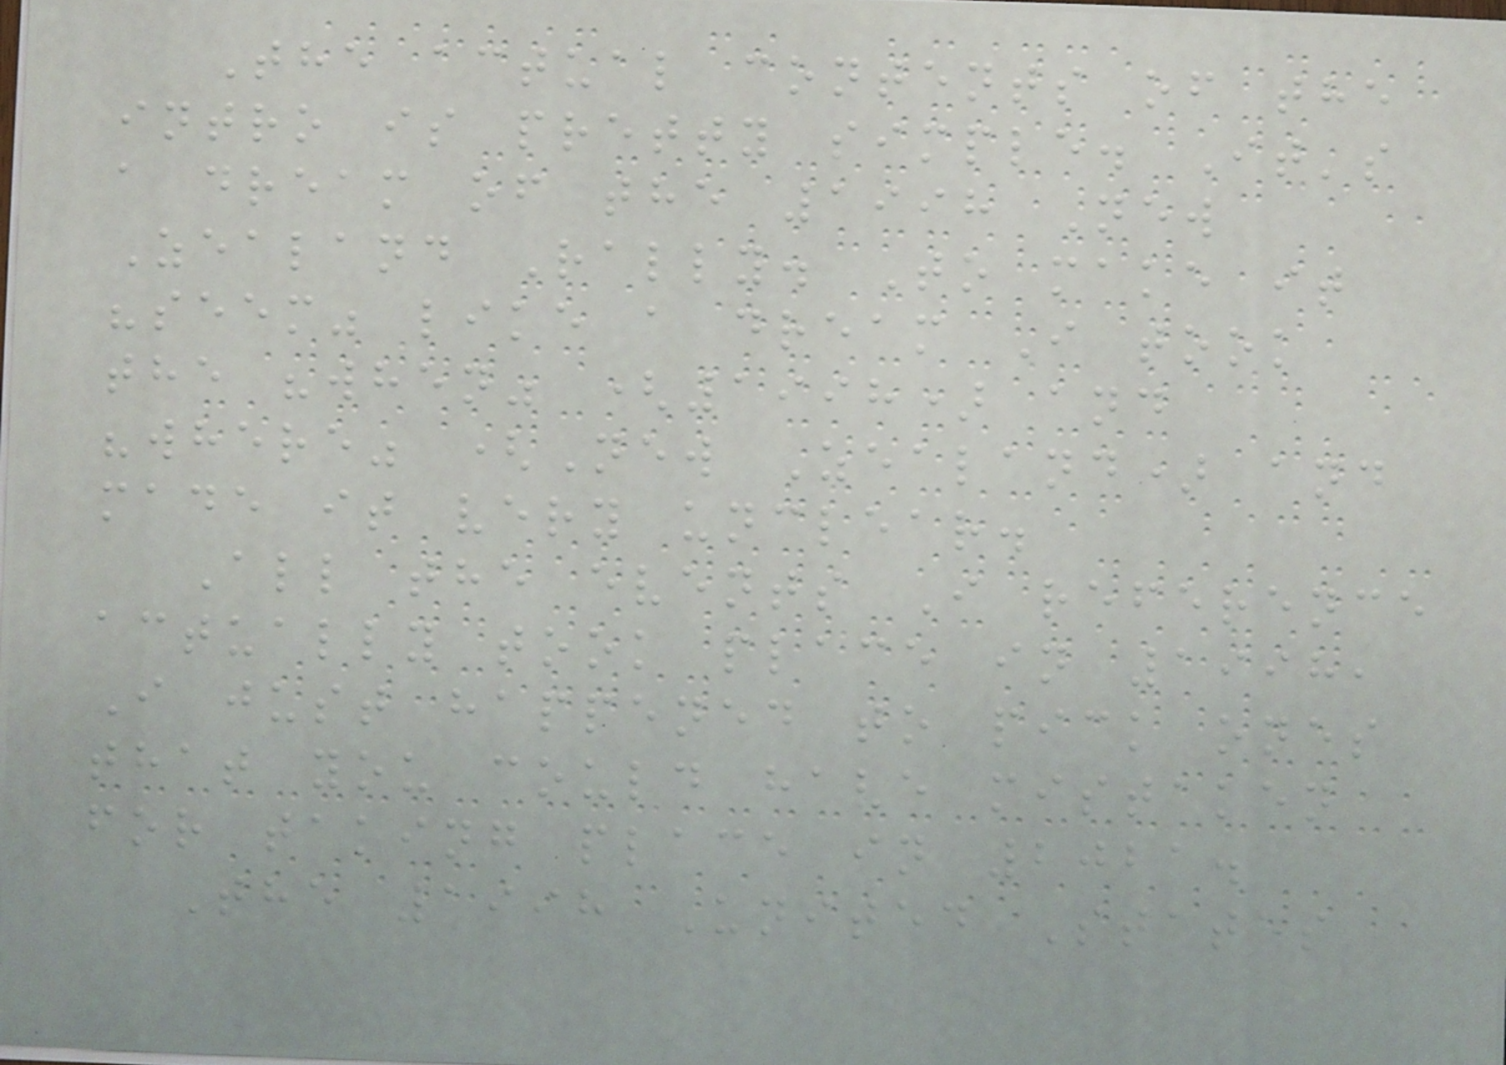The actual contents of the
intro is pretty simple. It's
a dream of the 1998 New
Zealand Rally. To make it
"seem" like a dream I took
the "when" (1998) and
"where" (New Zealand) and
made it very unclear.
All the events I reference
actually took place in 1998,
I just happened to pick ones
that you could have mistaken
for taking place in 2021.
The 1998 United States
